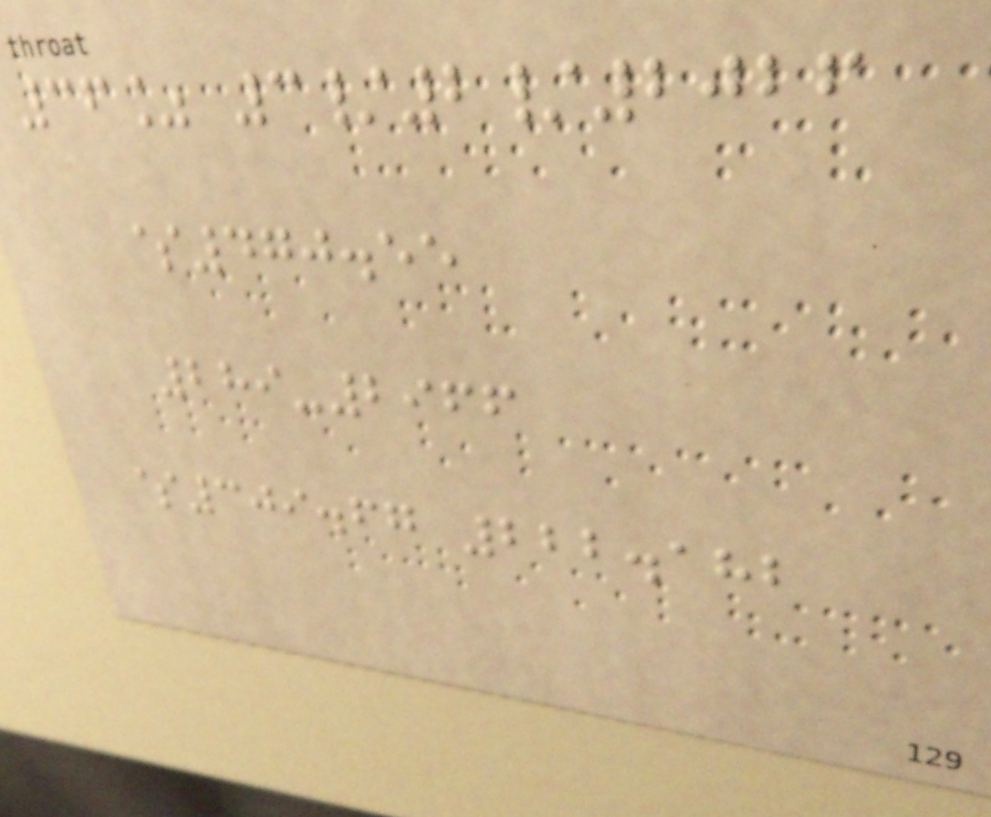36% 3/2/2026
$470.55
289-2966
$309.67 222.182
